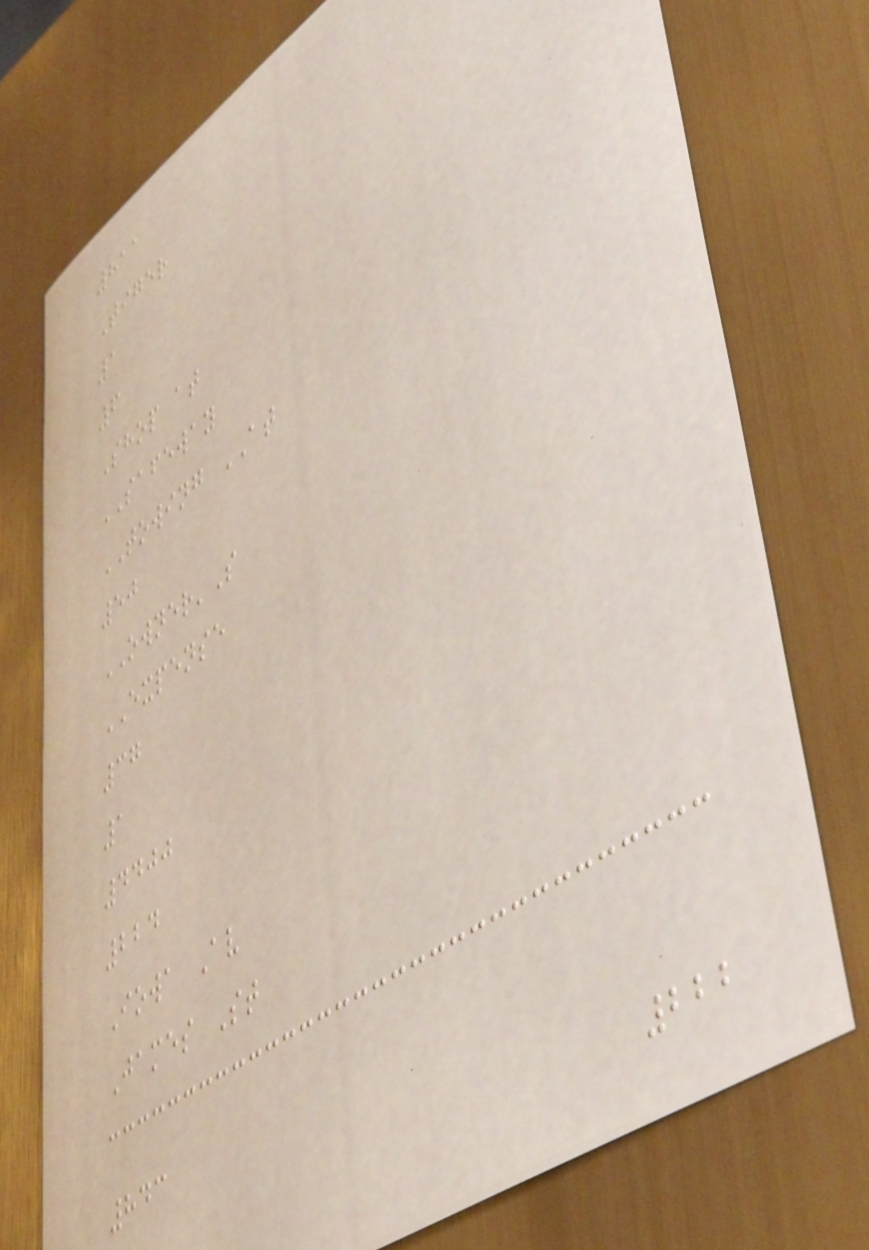811
Tiger
1
6
Shop at
SAFEWAY
TOWING AT
50
OWNER'S
EXPENSE
37
1
4400
224
Iowa Av
James St
843
222
